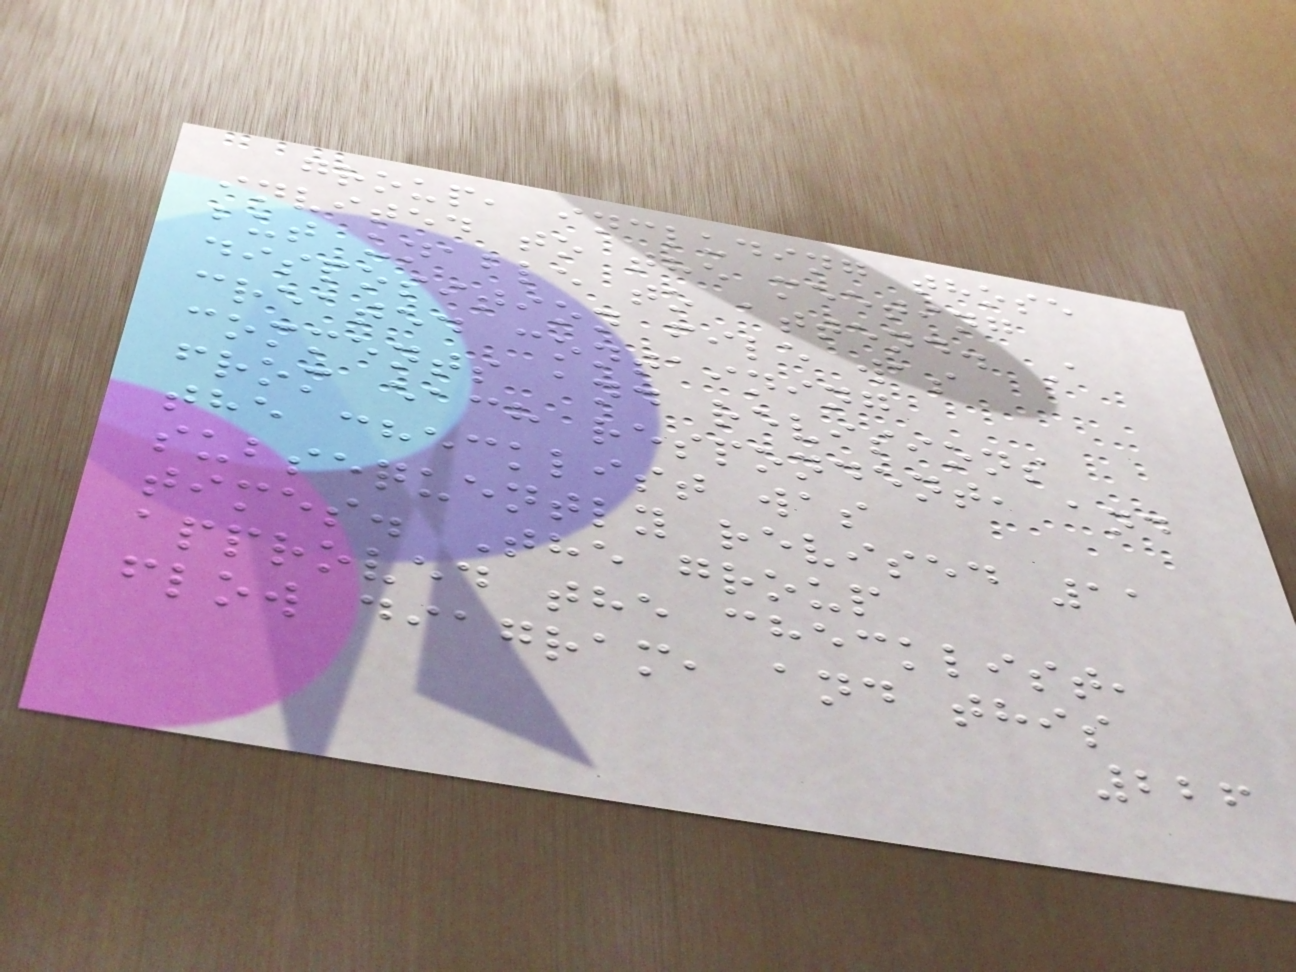group, including those
invited to the meeting
but unable to attend. A
disposition file was
created containing
comments and revisions
from each respondent, and
the checklist was
subsequently revised 11
times. The group
approved the checklist,
flow diagram, and this
226
